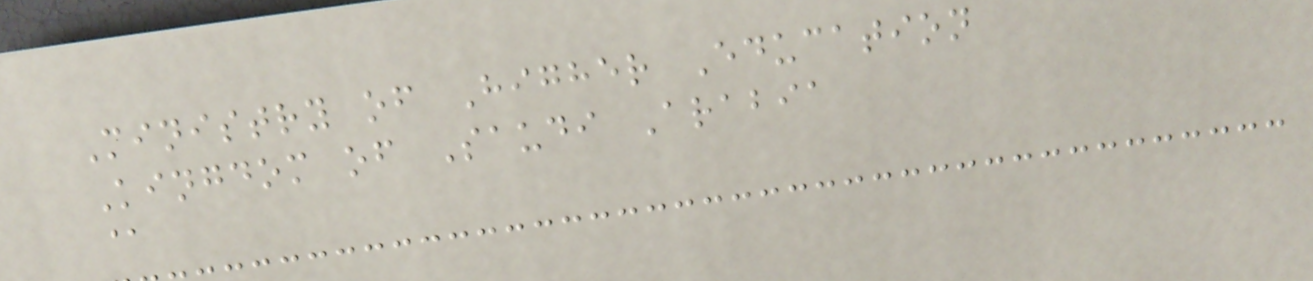Ministry of Higher Education
Kingdom of Saudi Arabia
@
